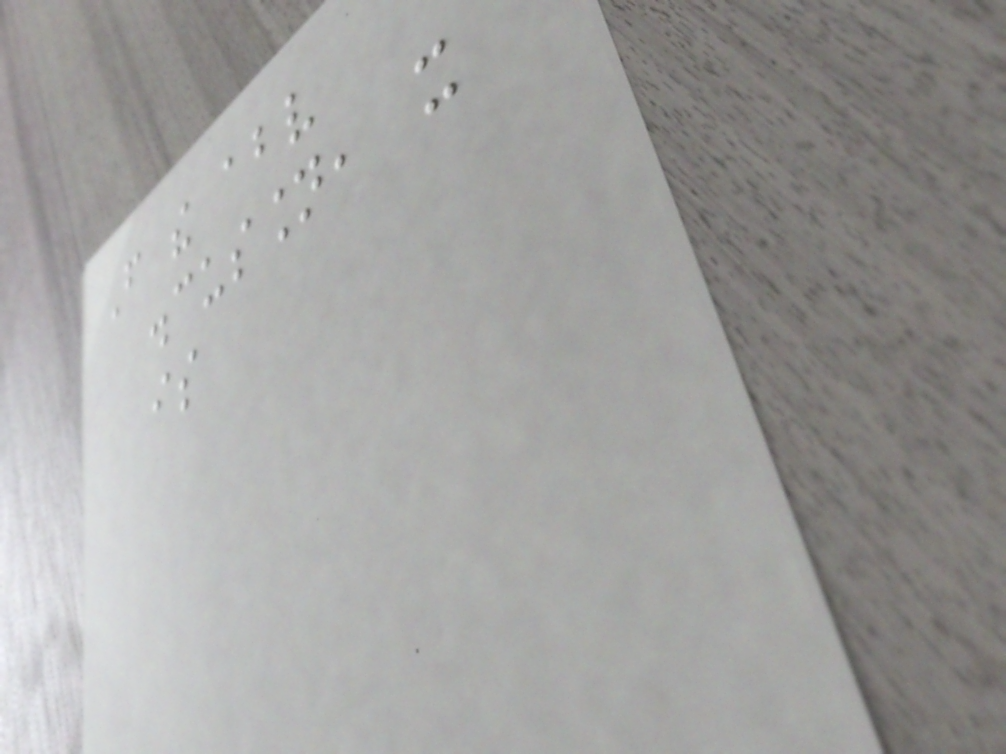From the above
discussion, it
is
